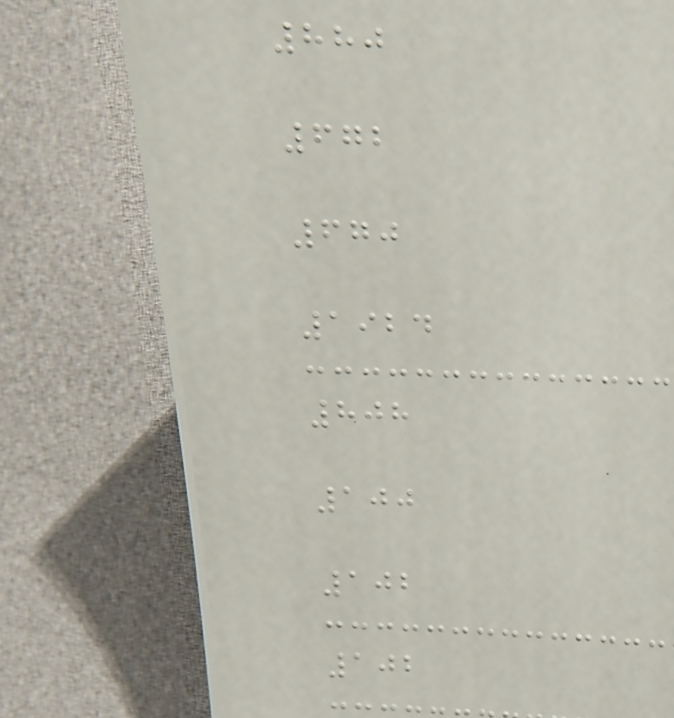880
672
670
1924
808
100
102
102
